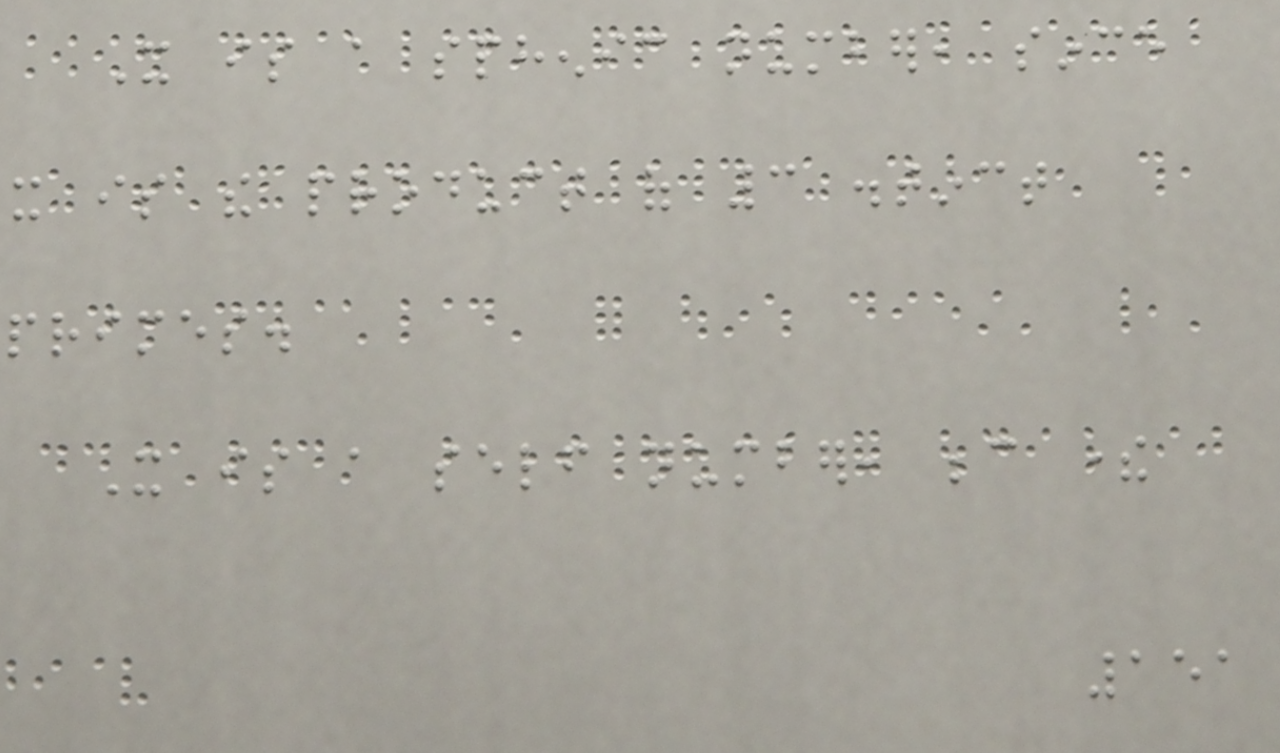It is a sphenic number, since
it is the product of 3 distinct
primes.
It is a self number, because there
151
